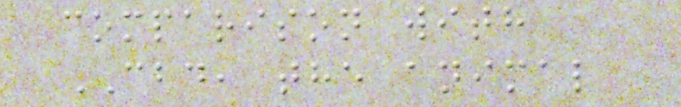comparison with
CBD, the animal
